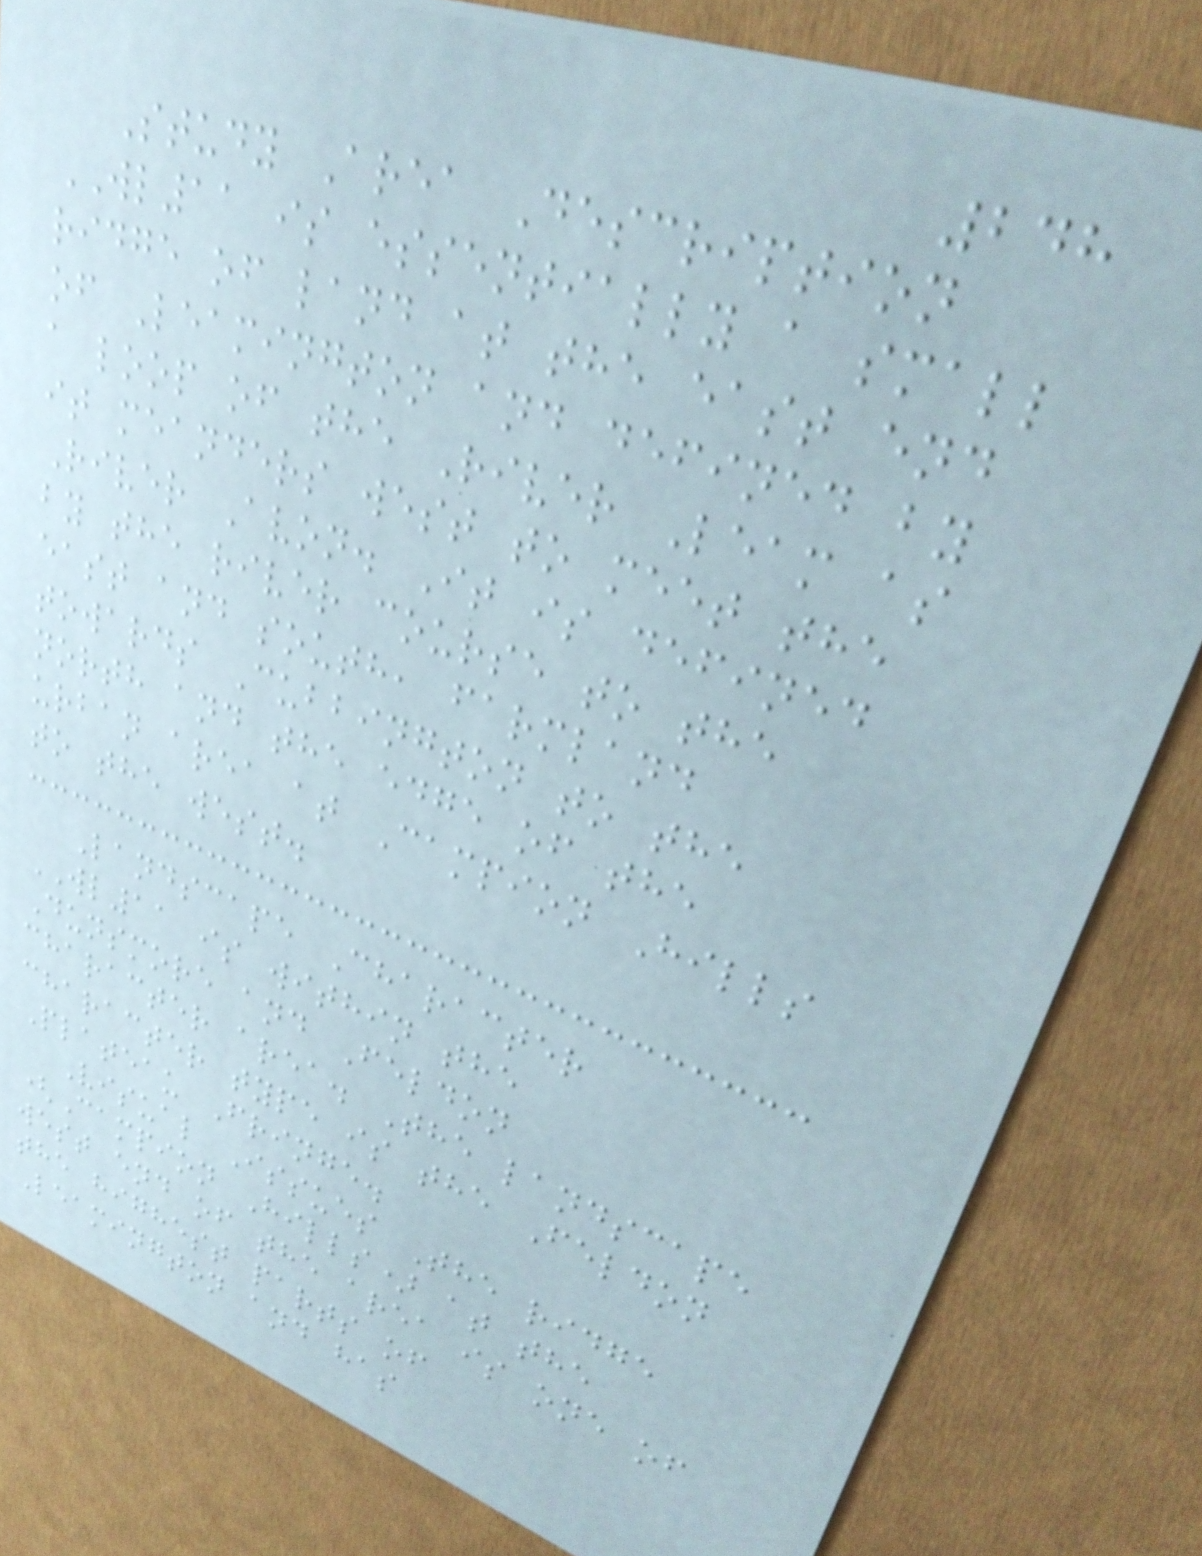248
Study Area Description
WL11 is essentially a small
ridge of land at the east end
of Leamington and defined by
a loop of the River Leam as
it meanders west to meet the
River Avon. It is defined
by the river course to the
east and south, farmland
towards Cubbington to the
north and the edge of the
urban area at Campion Hills
to the west.
Landscape Character
WL11 is within the
Dunsmore and Feldon
character area. The landscape
character type is the Feldon
Plateau Fringe.
Visual Issues The ridge
(Campion Hills) at the
west end of the area is one of
the highest parts of
Leamington and has
